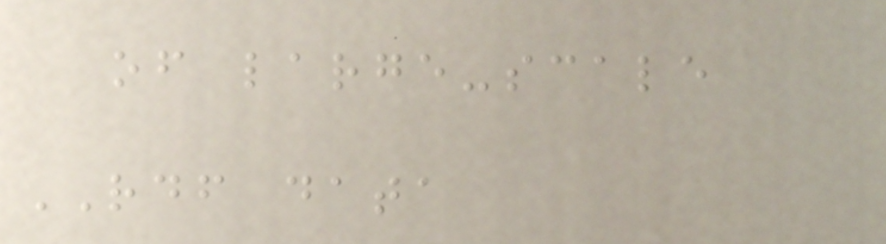of large-scale
RDF data
